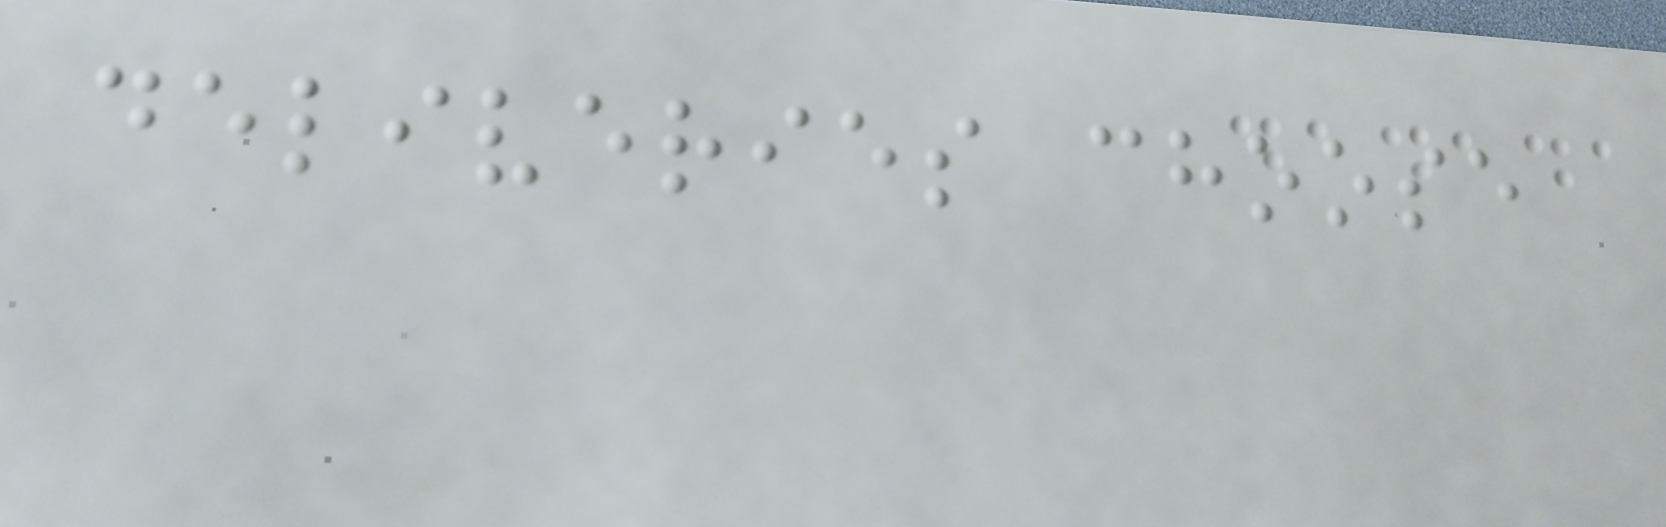deliveries choose
